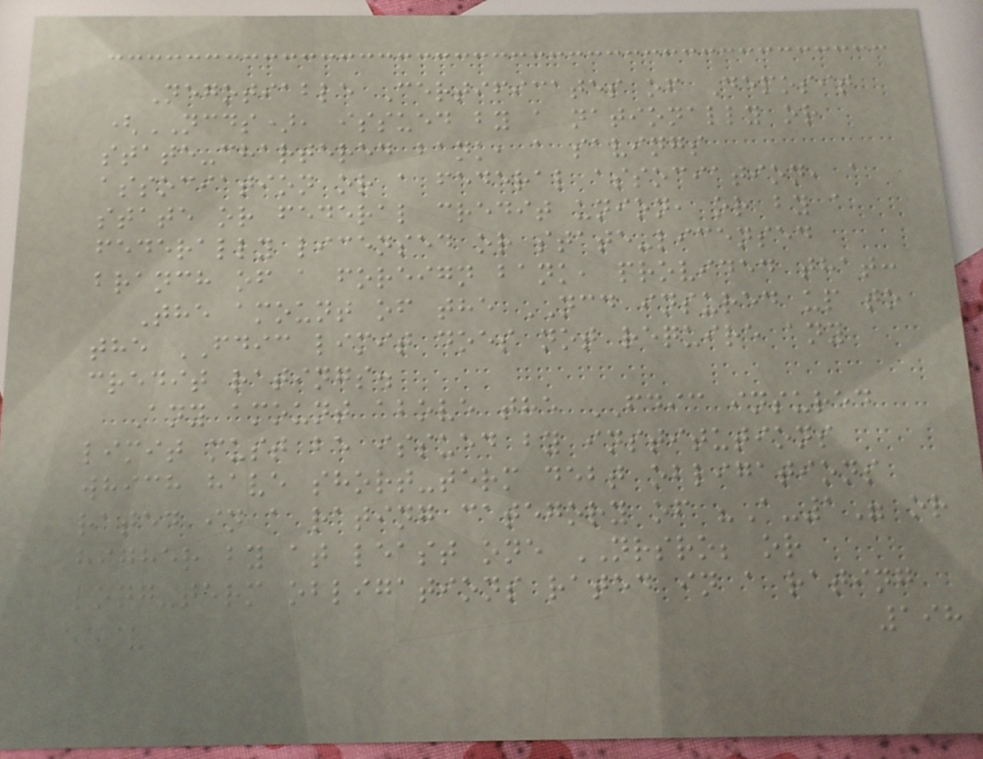Negotiable Certificates of Deposit
(NCDS), issued by a nationally or
state-chartered bank, a savings
association or a federal association, a
state or federal credit union, or by a
federally licensed or state-licensed
branch of a foreign bank, provided that:
The amount of the NCD insured up to
the FDIC limit does not require any
credit ratings.
Any amount above the FDIC insured
limit must be issued by institutions
which have short-term debt obligations
rated in a rating category of "A-1" or
higher by at least one NRSRO; or
long-term obligations rated in a rating
198
